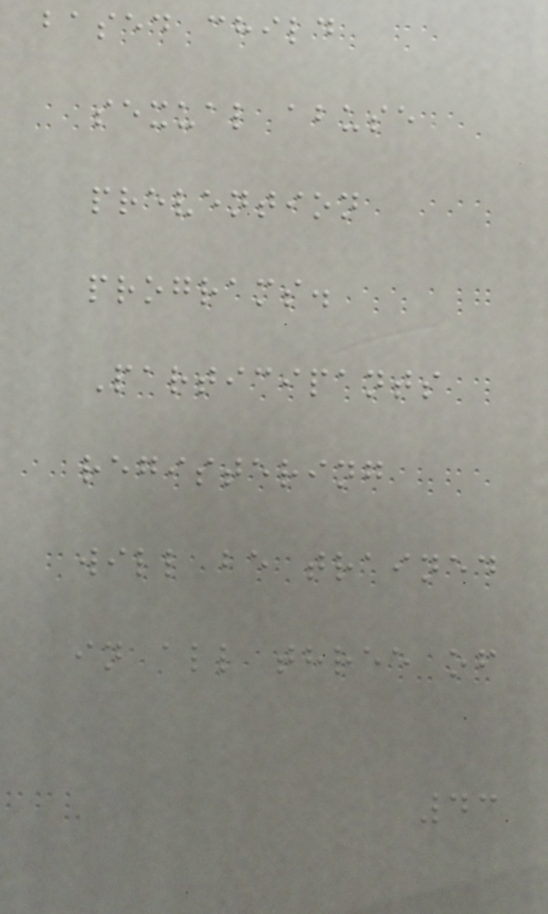based child
sexual abuse
prevention
programs.
Participants
registering
will be trained
in all three of
43
